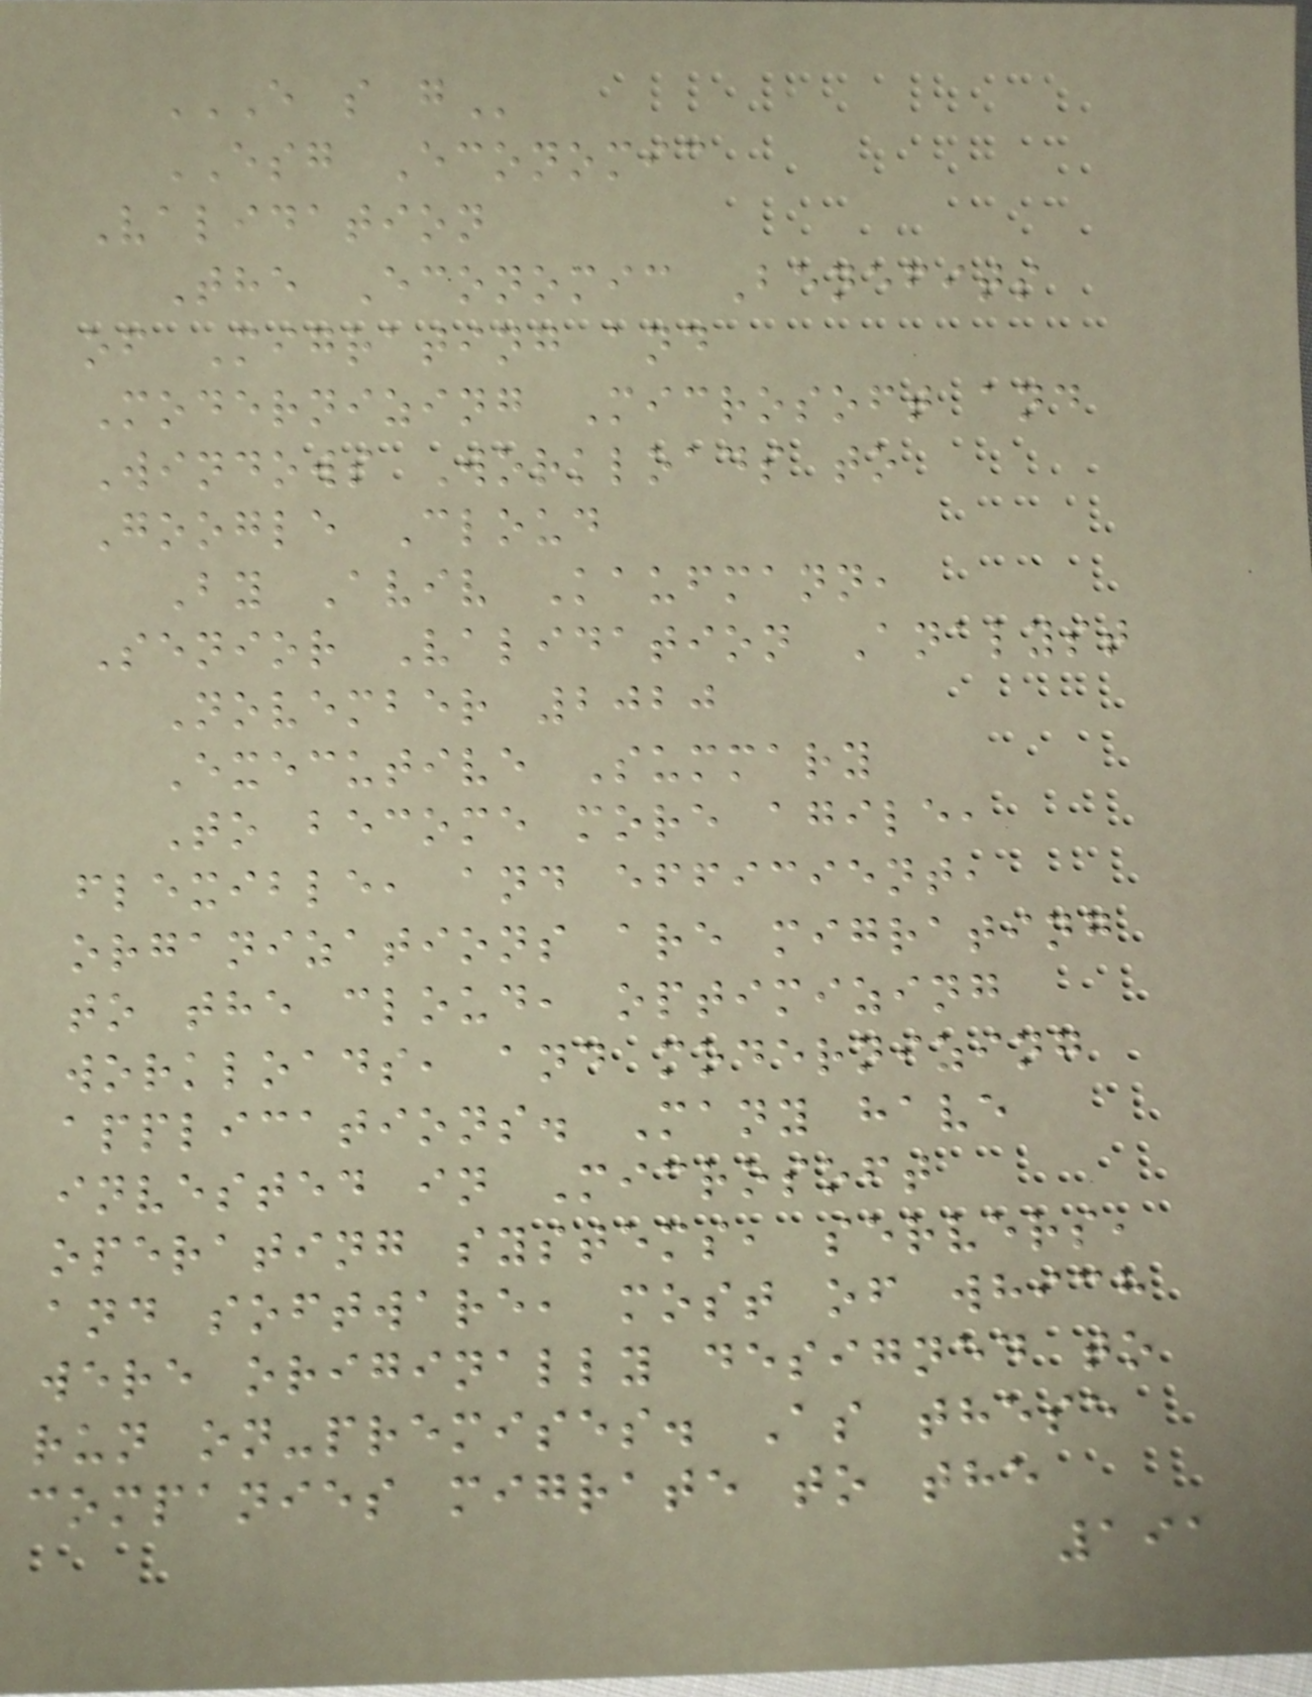E S G
ESG Economic
Validation
The Economic Benefits
of Migrating and
Modernizing Microsoft and
Windows Workloads to
Google Cloud
By Aviv Kaufmann,
Senior Validation Analyst
November 2020
Executive Summary
To become more agile,
flexible, and efficient,
organizations are migrating
to the cloud, optimizing
workloads, and modernizing
applications. Many have
invested in Microsoft
operating systems, servers,
and software, most of which
were originally designed to
run on-premises. As these
companies migrate to the
191
